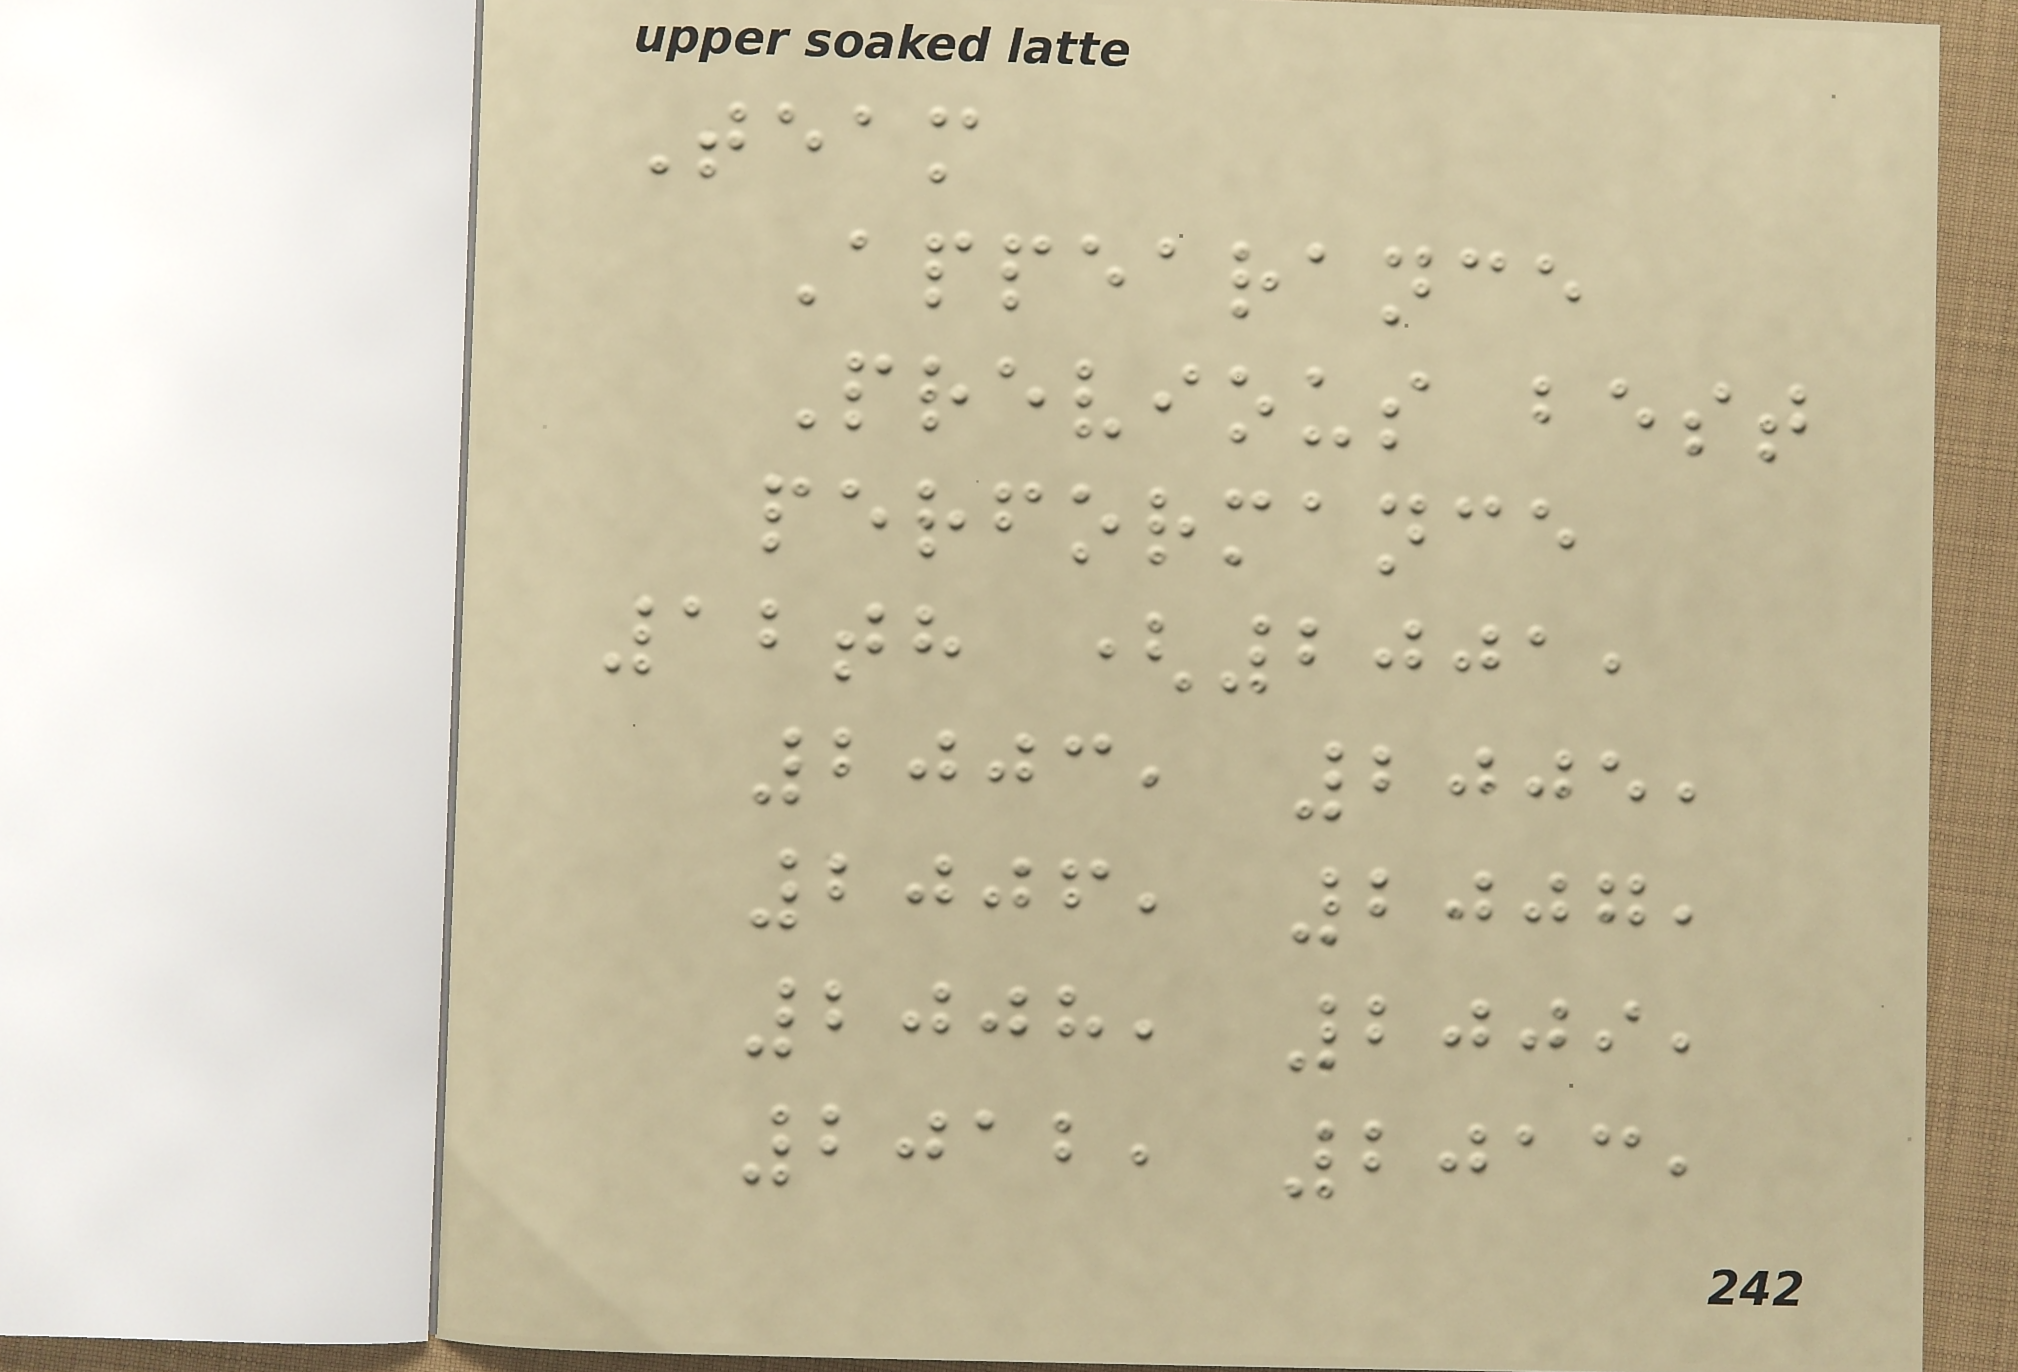Team
Appearance
Previous best
performance
12th (2001,
2003, 2005,
2006, 2007,
2008, 2009,
2012, 2013,
